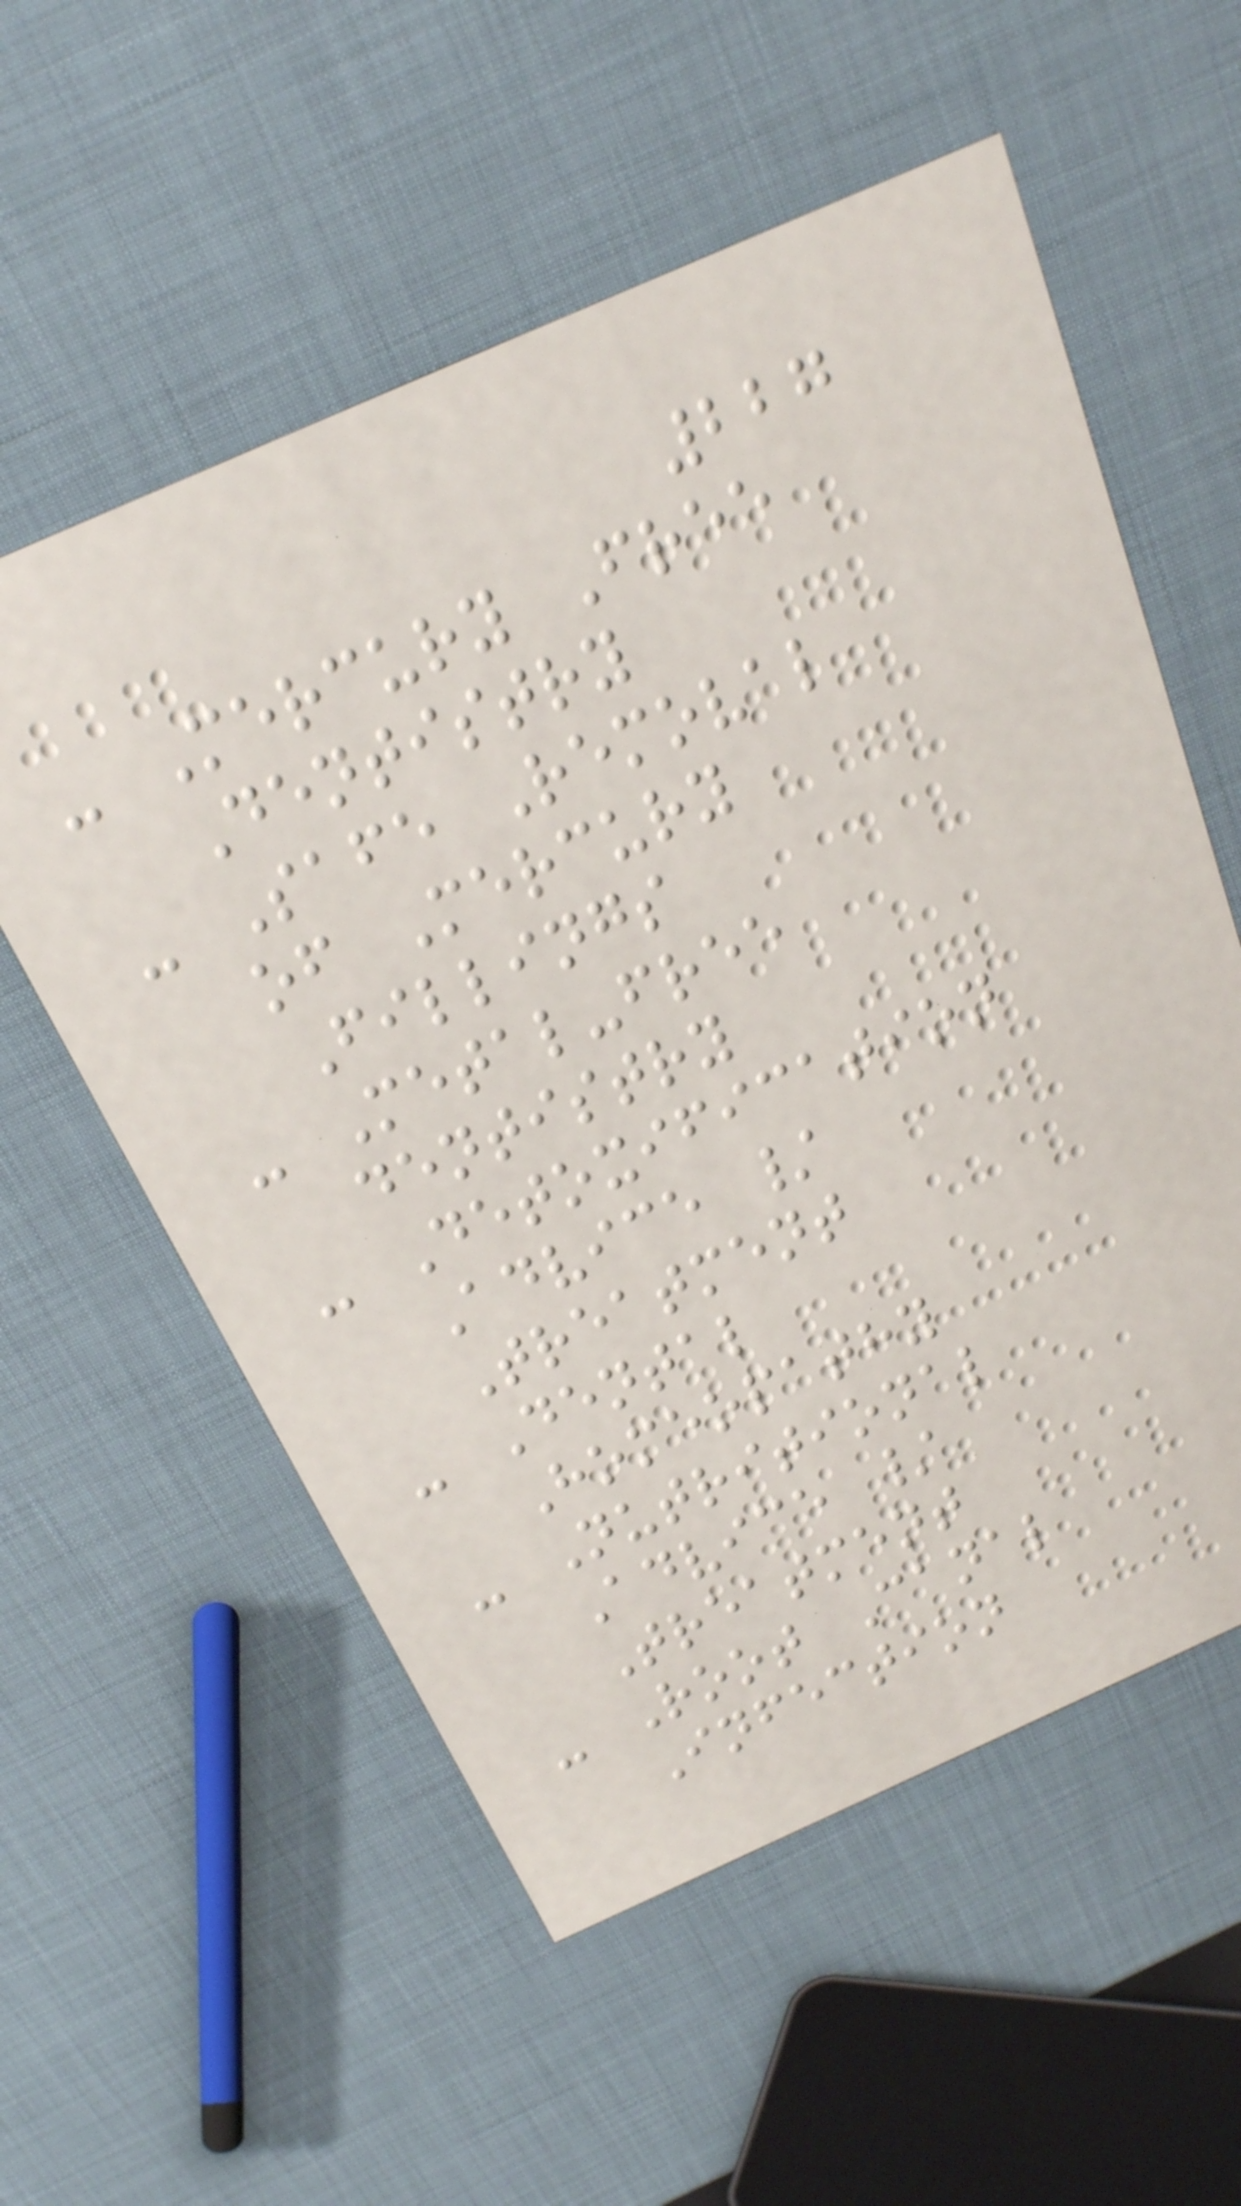227
- Mercury Free
Dentistry
- Safe Removal
of Mercury
Fillings
- Metal-free
dentistry
- Detoxification
Advice /
Treatment
- Dental
Homeopathy
- Nutritional
Advice /
Treatment
- Root Canal
Infection
